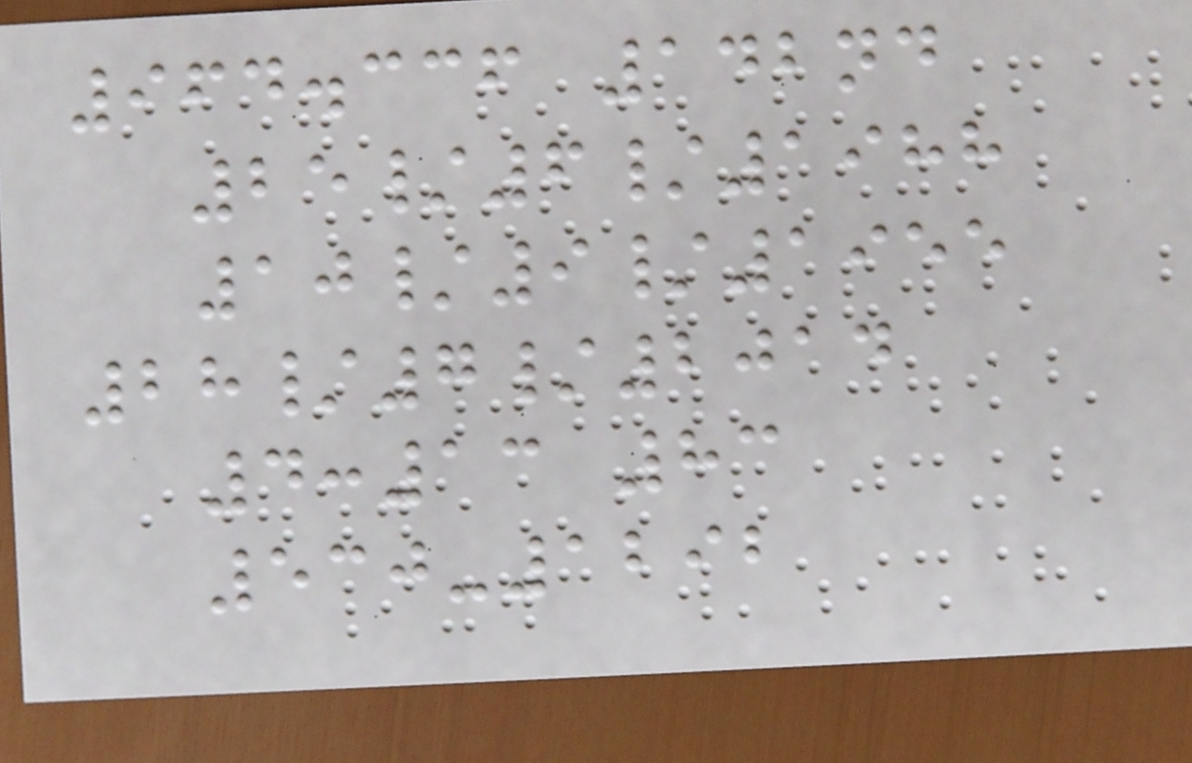964.336 142nd
25/6/1988
10/9/1955
28/7/2014
4:13 83
530-1292
